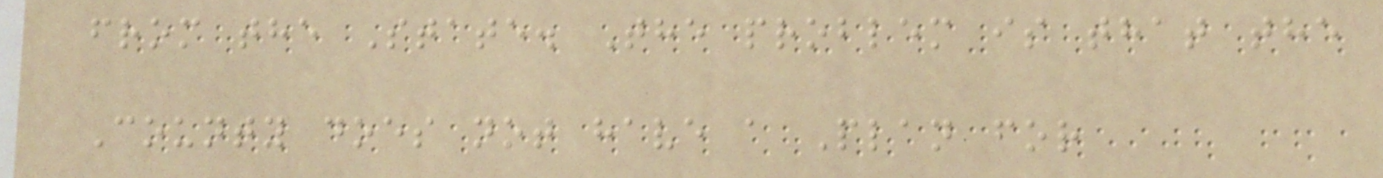from the State. The problem is that the
County does not have a Plan for
